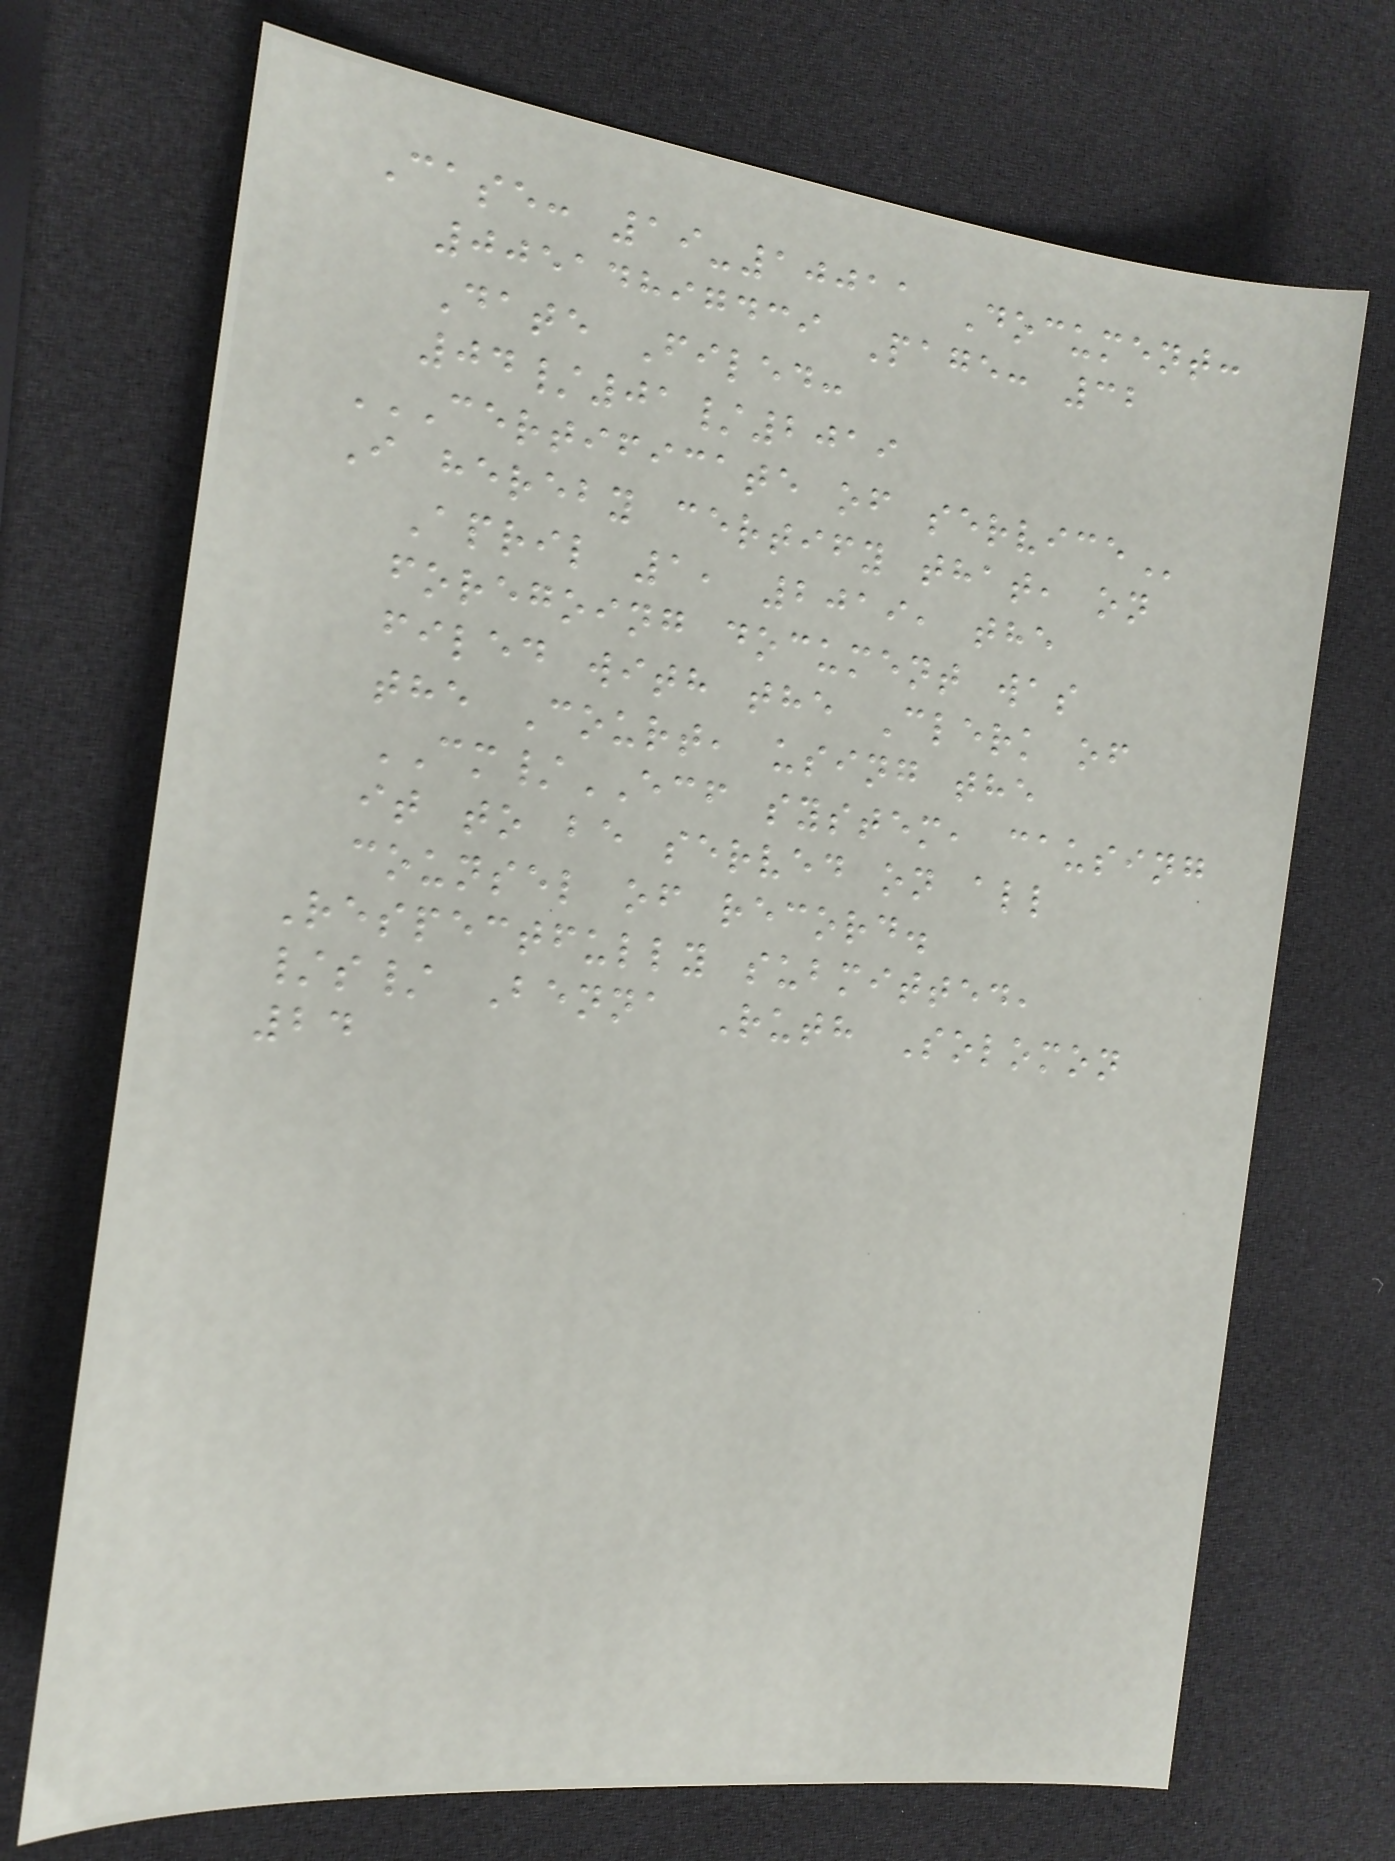Case: 19-10011 Document:
00514897439 Page: 32
Date Filed:
04/01/2019
CERTIFICATE OF SERVICE
I hereby certify that, on
April 1, 2019, the
foregoing document was
filed with the Clerk of
the Court, using the
CM/ECF system, causing
it to be served on all
counsel of record.
Respectfully submitted,
/s/ Benna Ruth Solomon
24
